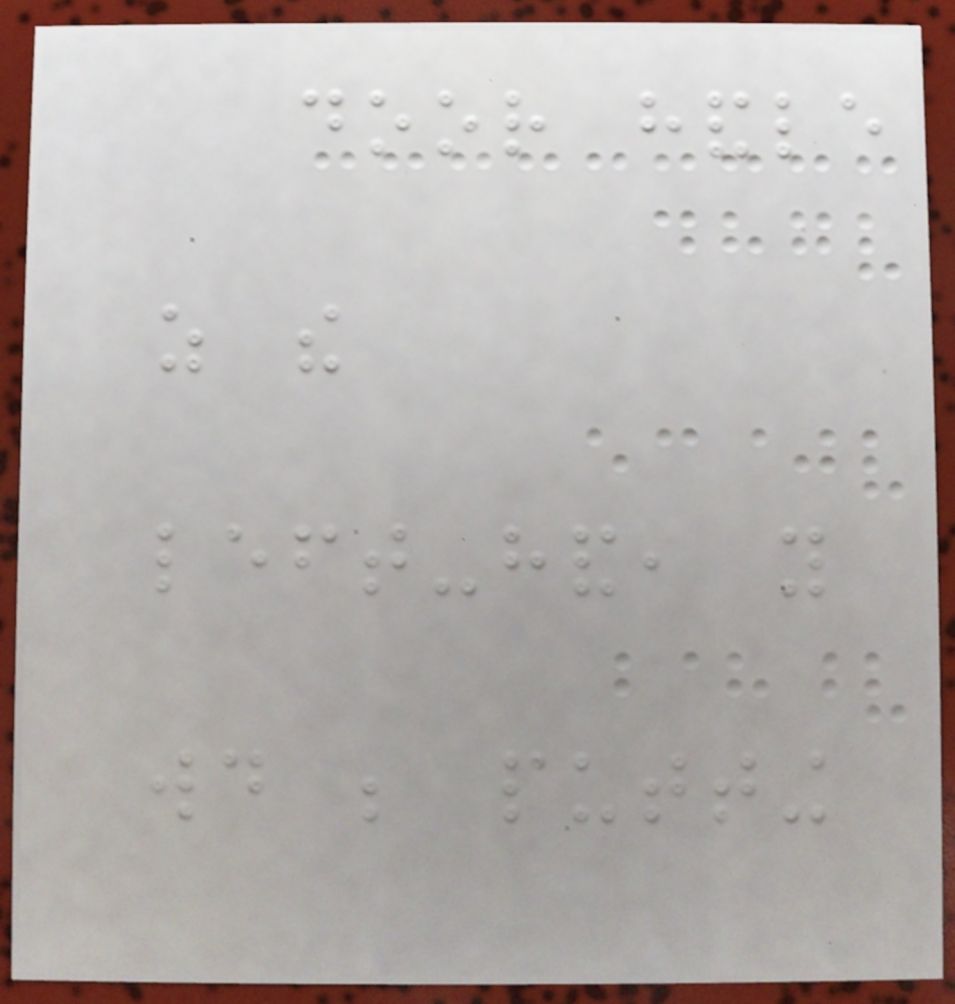door handle
as the
left-hand, you
would be putting
